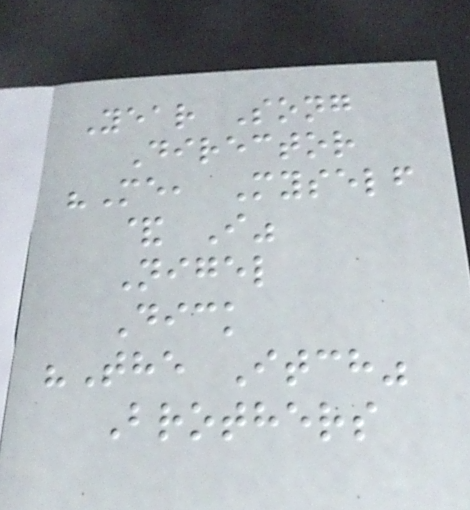Year Song
Director
"Me, Myself
& I"
Nigel
Dick
"The Itch"
Brothers
